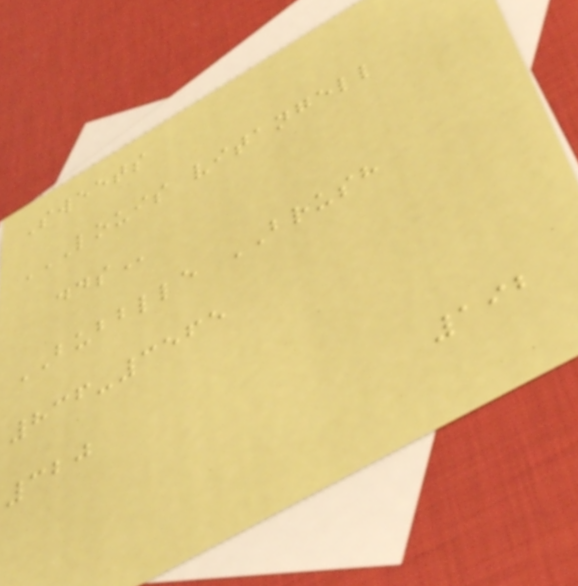Sweets
LOUIS VITANGELL
DDS
BUBBLLE BRUSH
836-3565
320
192
